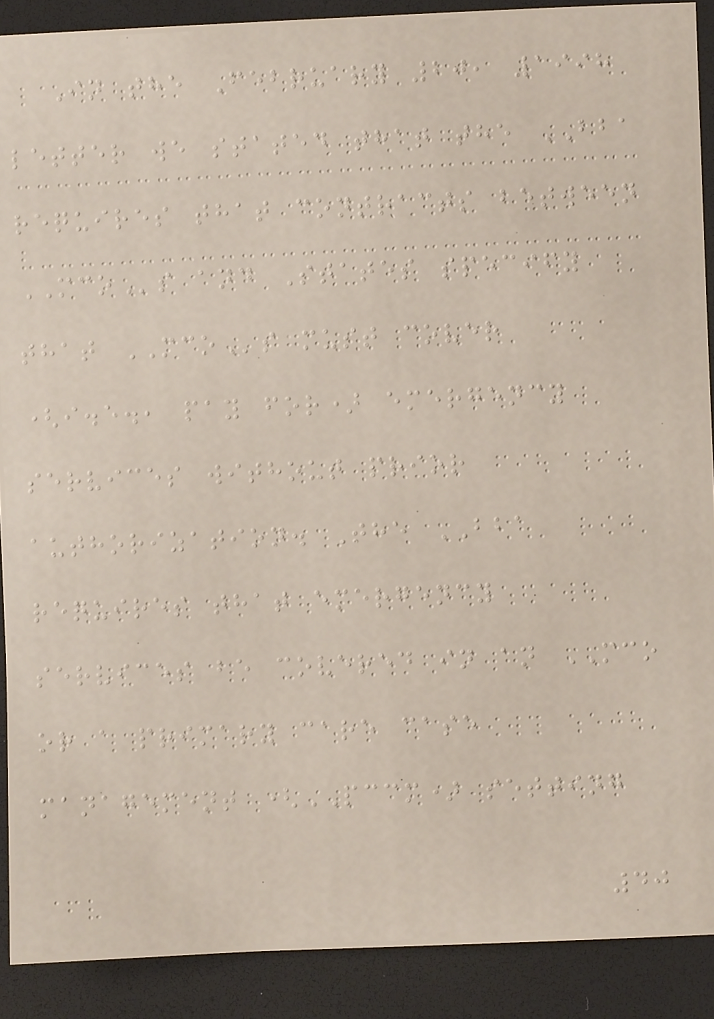In the February 20, 1998
letter we stated that the BBA
requires that contracts between
MCOs and States specify
that MCOs must cover
(i.e., pay for) emergency
services without prior
authorization. The BBA
requires that emergency
services be covered in an MCO
or a primary care case
management (PCCM) setting
40
